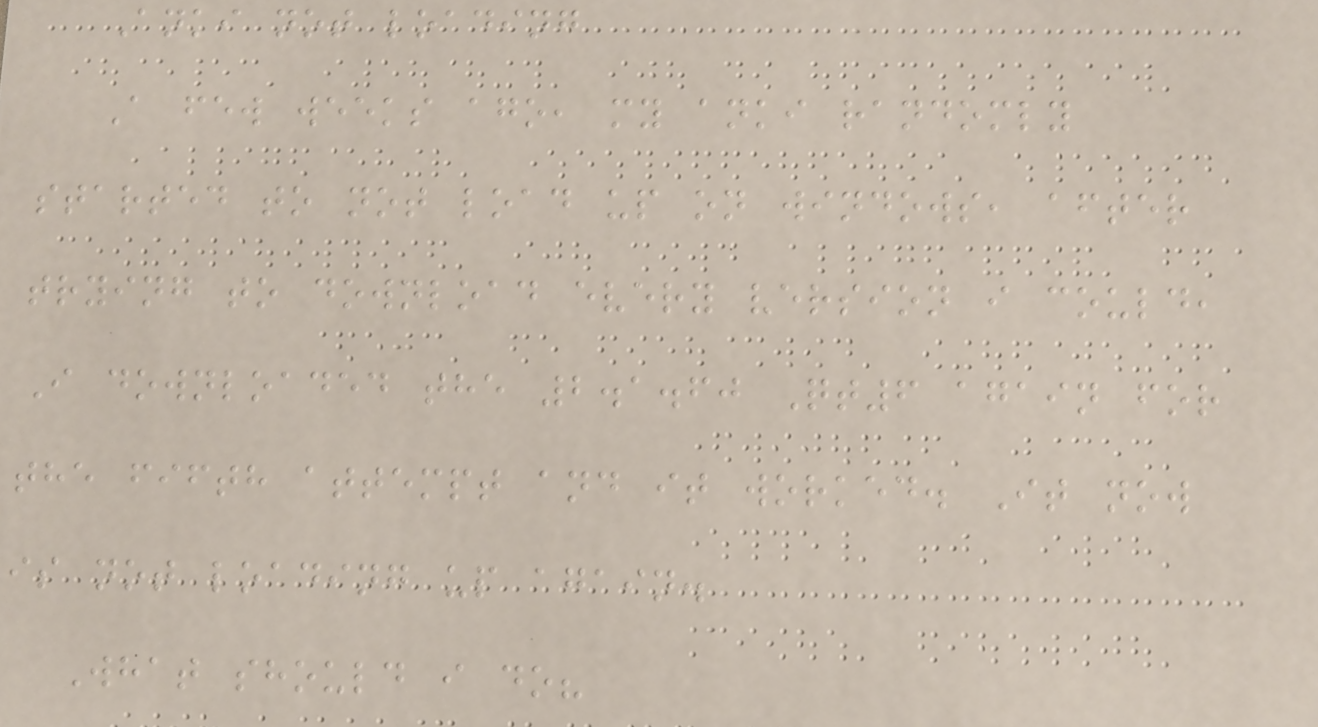Anki not loading
A few weeks ago, my anki randomly
started to not load up on windows, after
trying to download every version i could,
I downloaded the 2.1.60 Qt6 again for
the fifth attempt and it worked. It now
is not loading up again.
What should i do?
